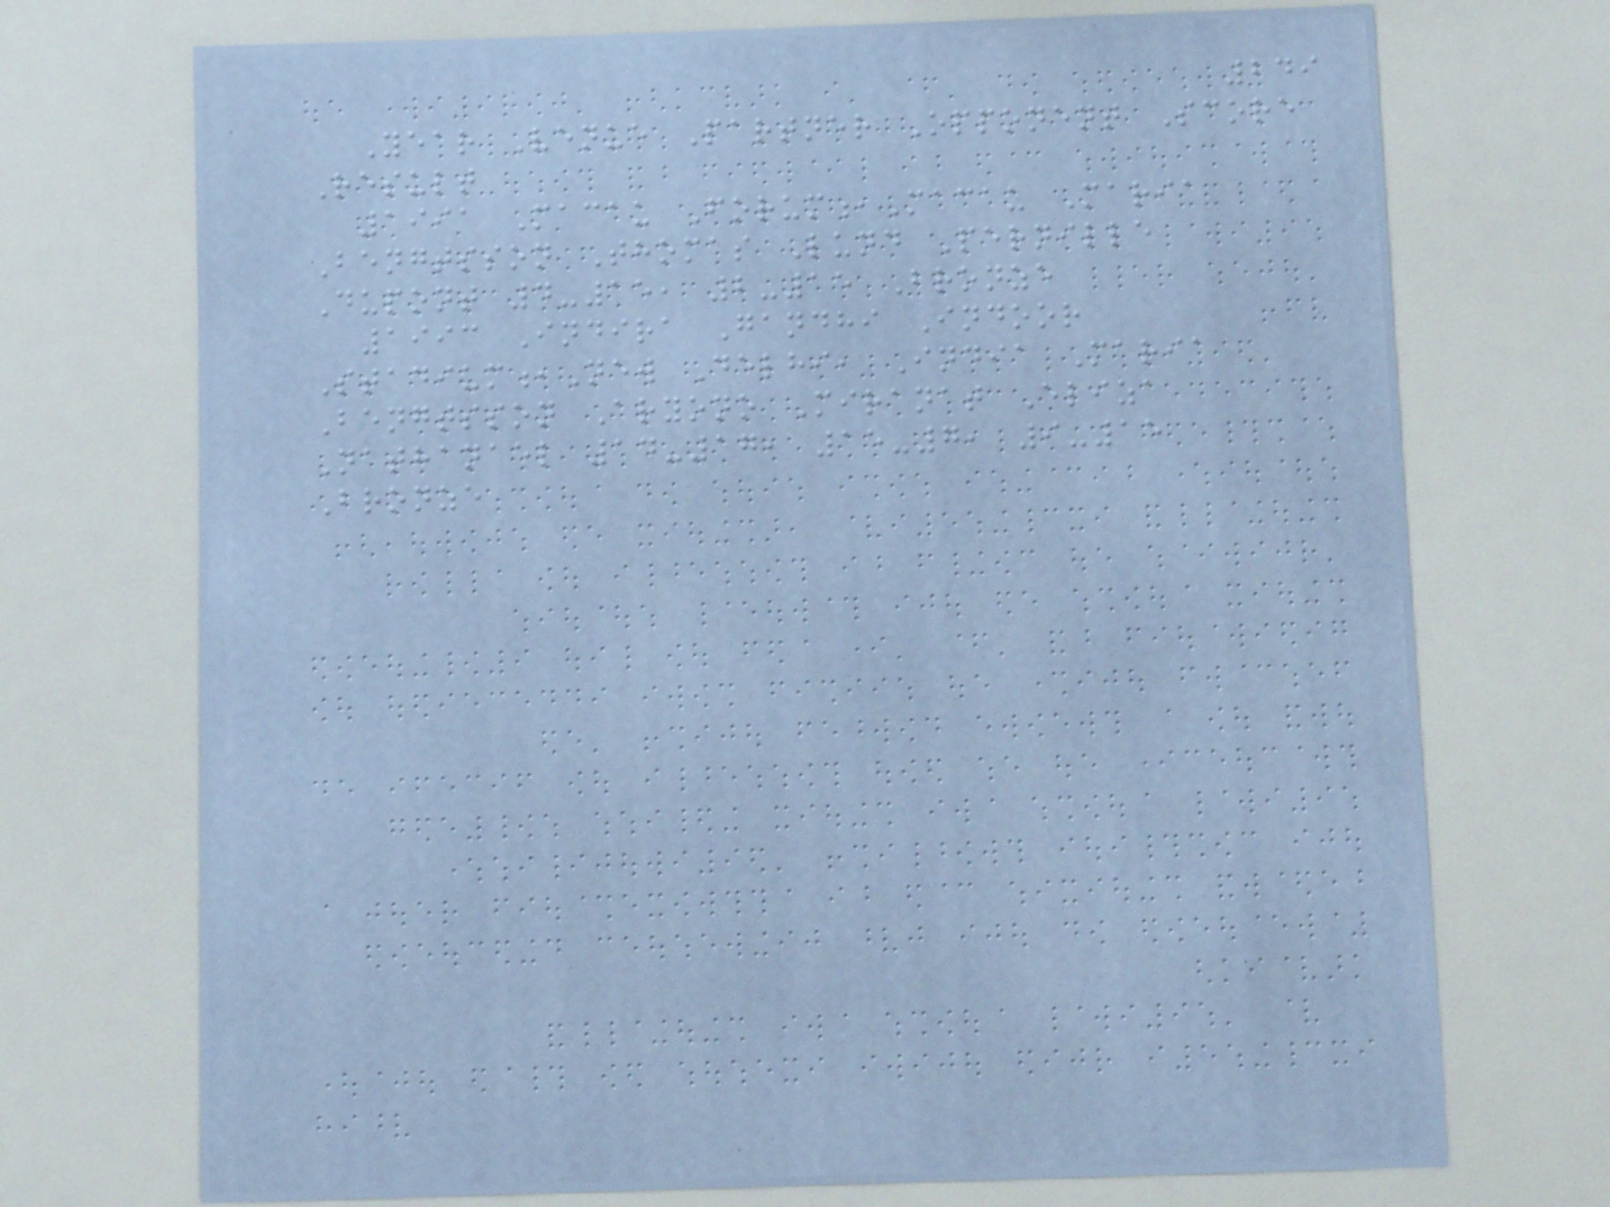249
Year Venue Partner Opponent Score
Result
1991 Macau Forum,Macau Maria
Bengtsson Thomas Lund Pernille
Dupont 4-15, 2-15 Bronze
1993 Indira Gandhi Indoor
Stadium,New Delhi, India Maria
Bengtsson Aryono Miranat Eliza
Nathanael 14-17, 15-7, 9-15
Bronze
